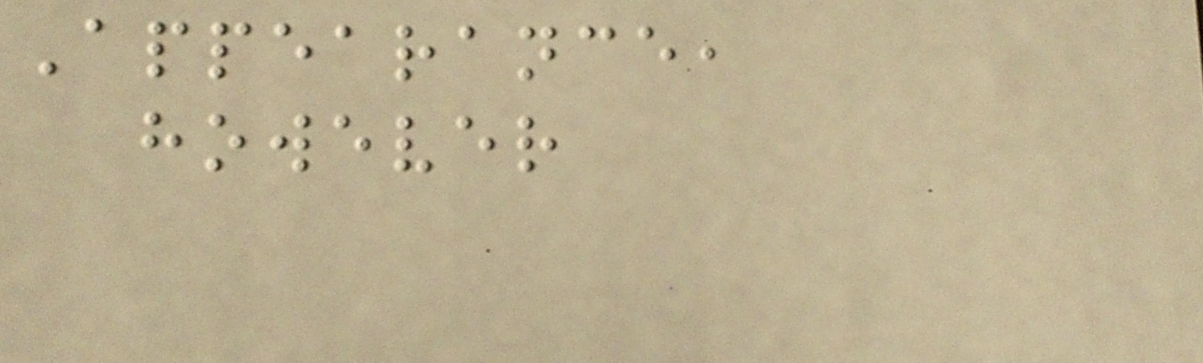Appearance,
however
